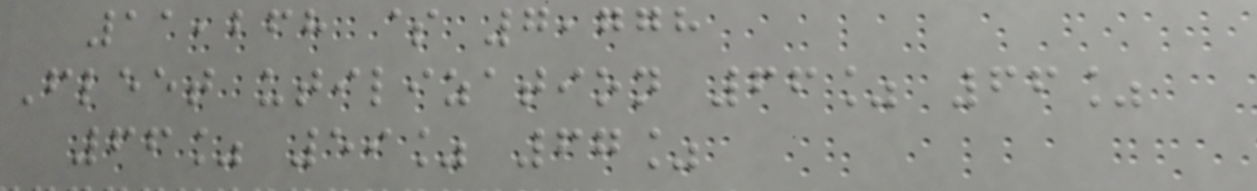11,268 $ 7,778
Fleet utilization 66% 66%
66% 59% 67%
